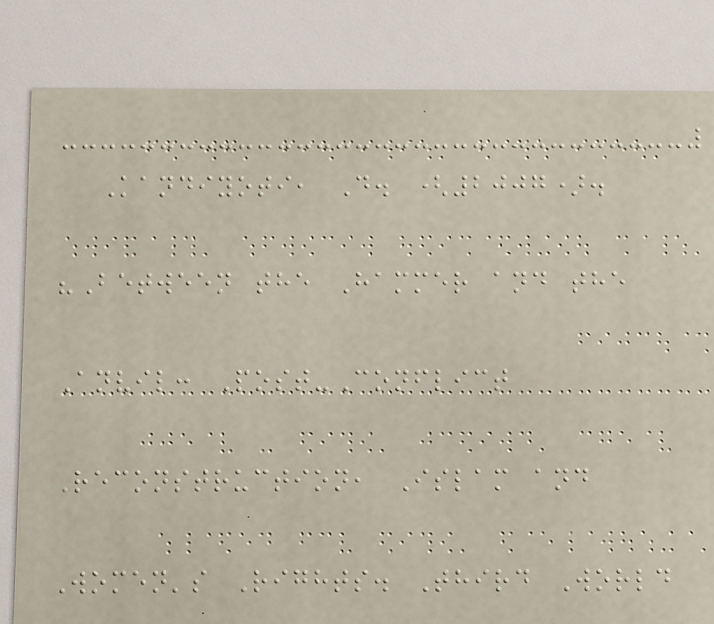Kandiyoti, D. (2007).
"Between the Hammer and the
Anvil: Post-Conflict
Reconstruction, Islam and
Women's Rights. Third World
